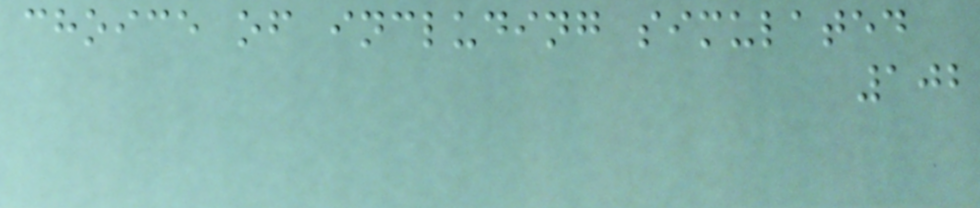choice of including simulated
102
